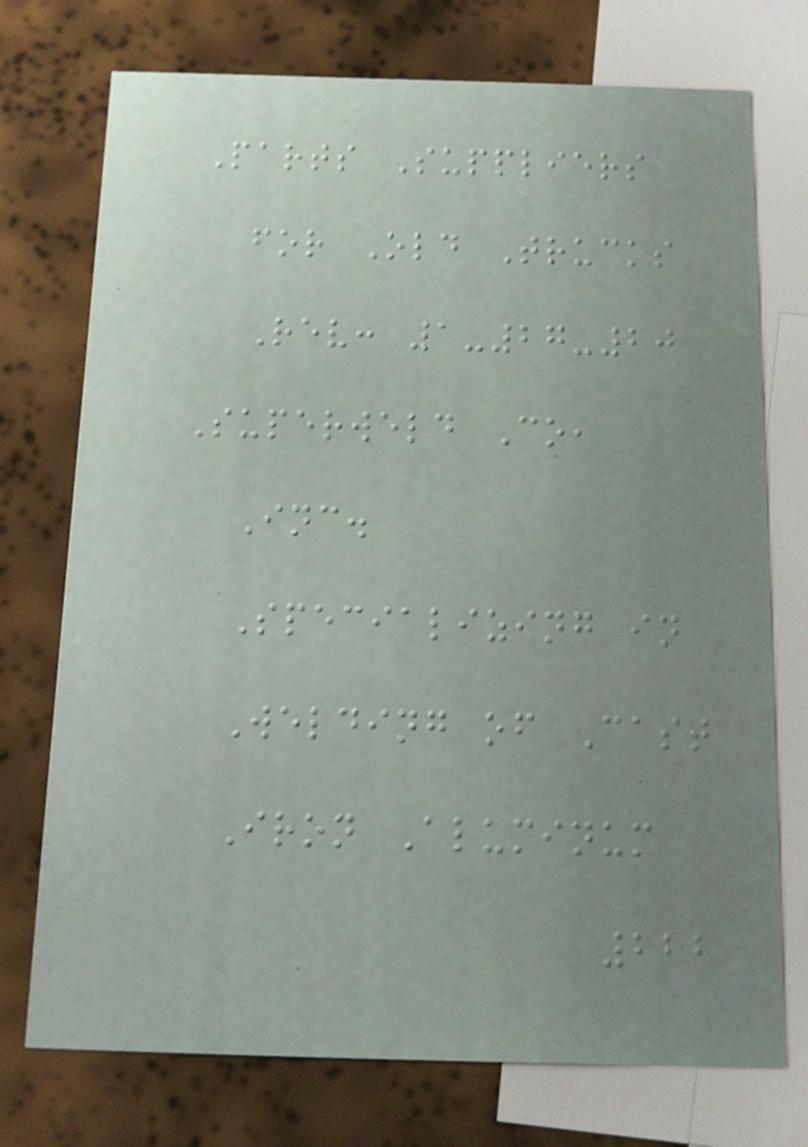Parts Suppliers
for Old Trucks
Rev: 1-27-20
Superweld Co,
Inc.
Specializing in
Welding of Cast
Iron Aluminum
222
